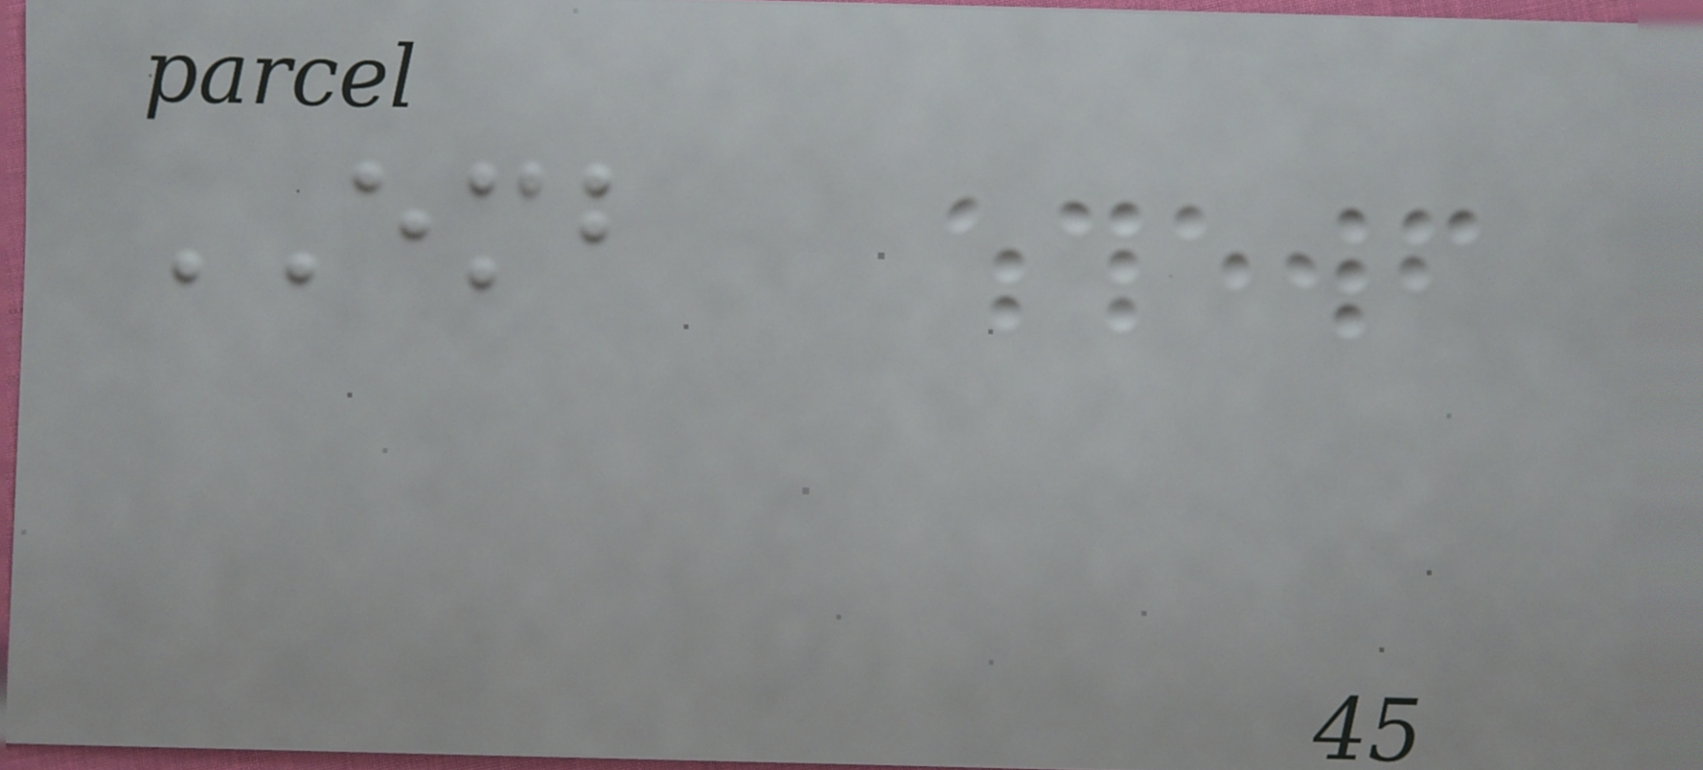EMB
